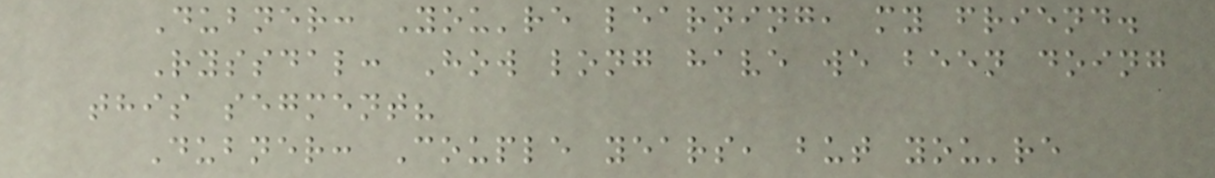Dubner: You're learning, my friend.
Ryssdal: How long have we been doing
this segment?
Dubner: Couple years, but you're
